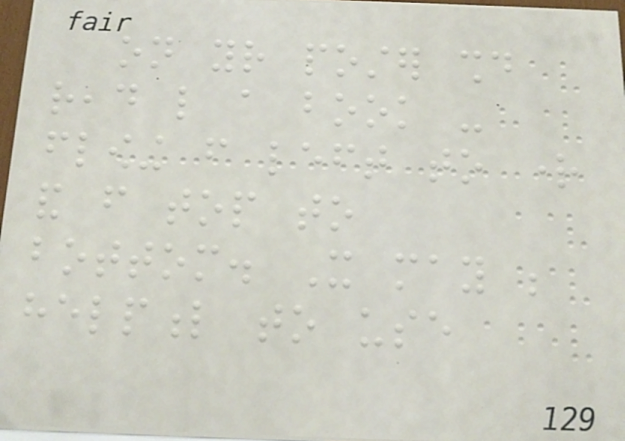on your poster should
read like a book -
flowing from left to right
and from top to
bottom. It may be
helpful to use
